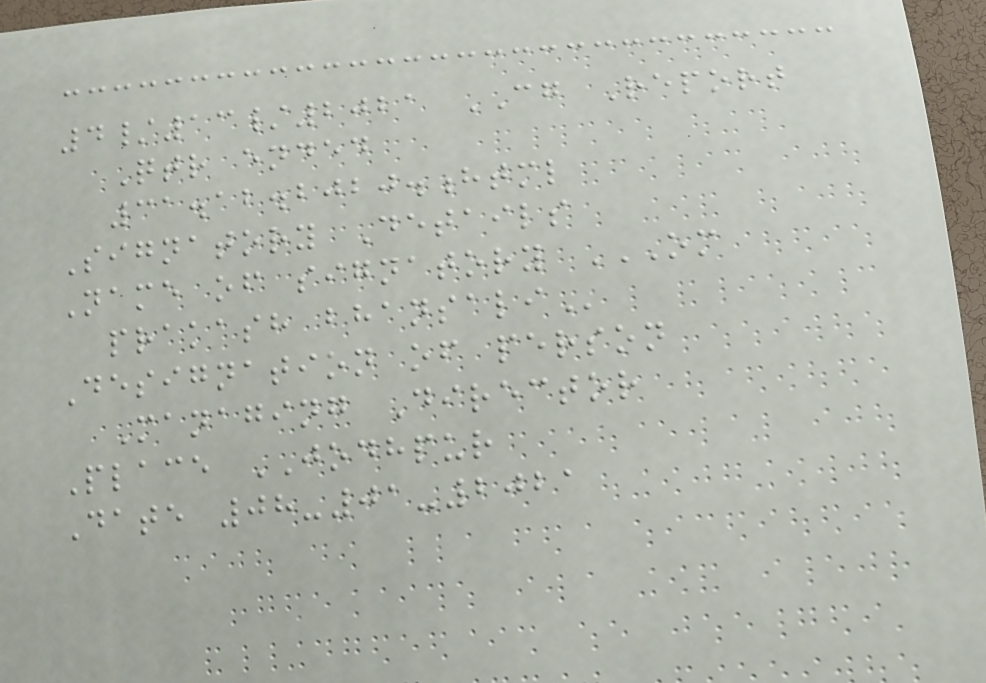4/13/2021 CG Report
Qtr ended
31.12.2020.html
Signatory Details
Name of signatory OM
PRAKASH BHANSALI
Designation of person
Managing Director
Place JODHPUR
Date 08-01-2021
